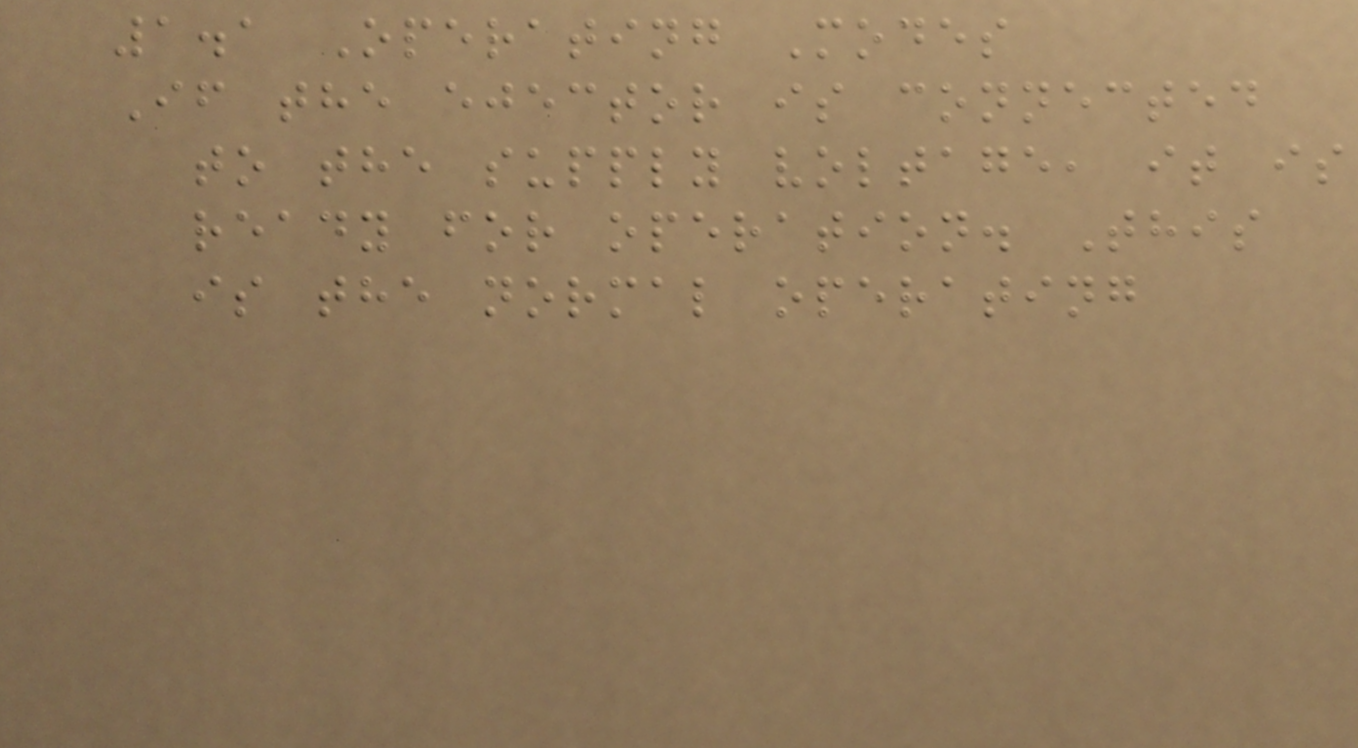1.1 Operating Modes
If the ejector is connected
to the supply voltage, it is
ready for operation. This
is the normal operating
